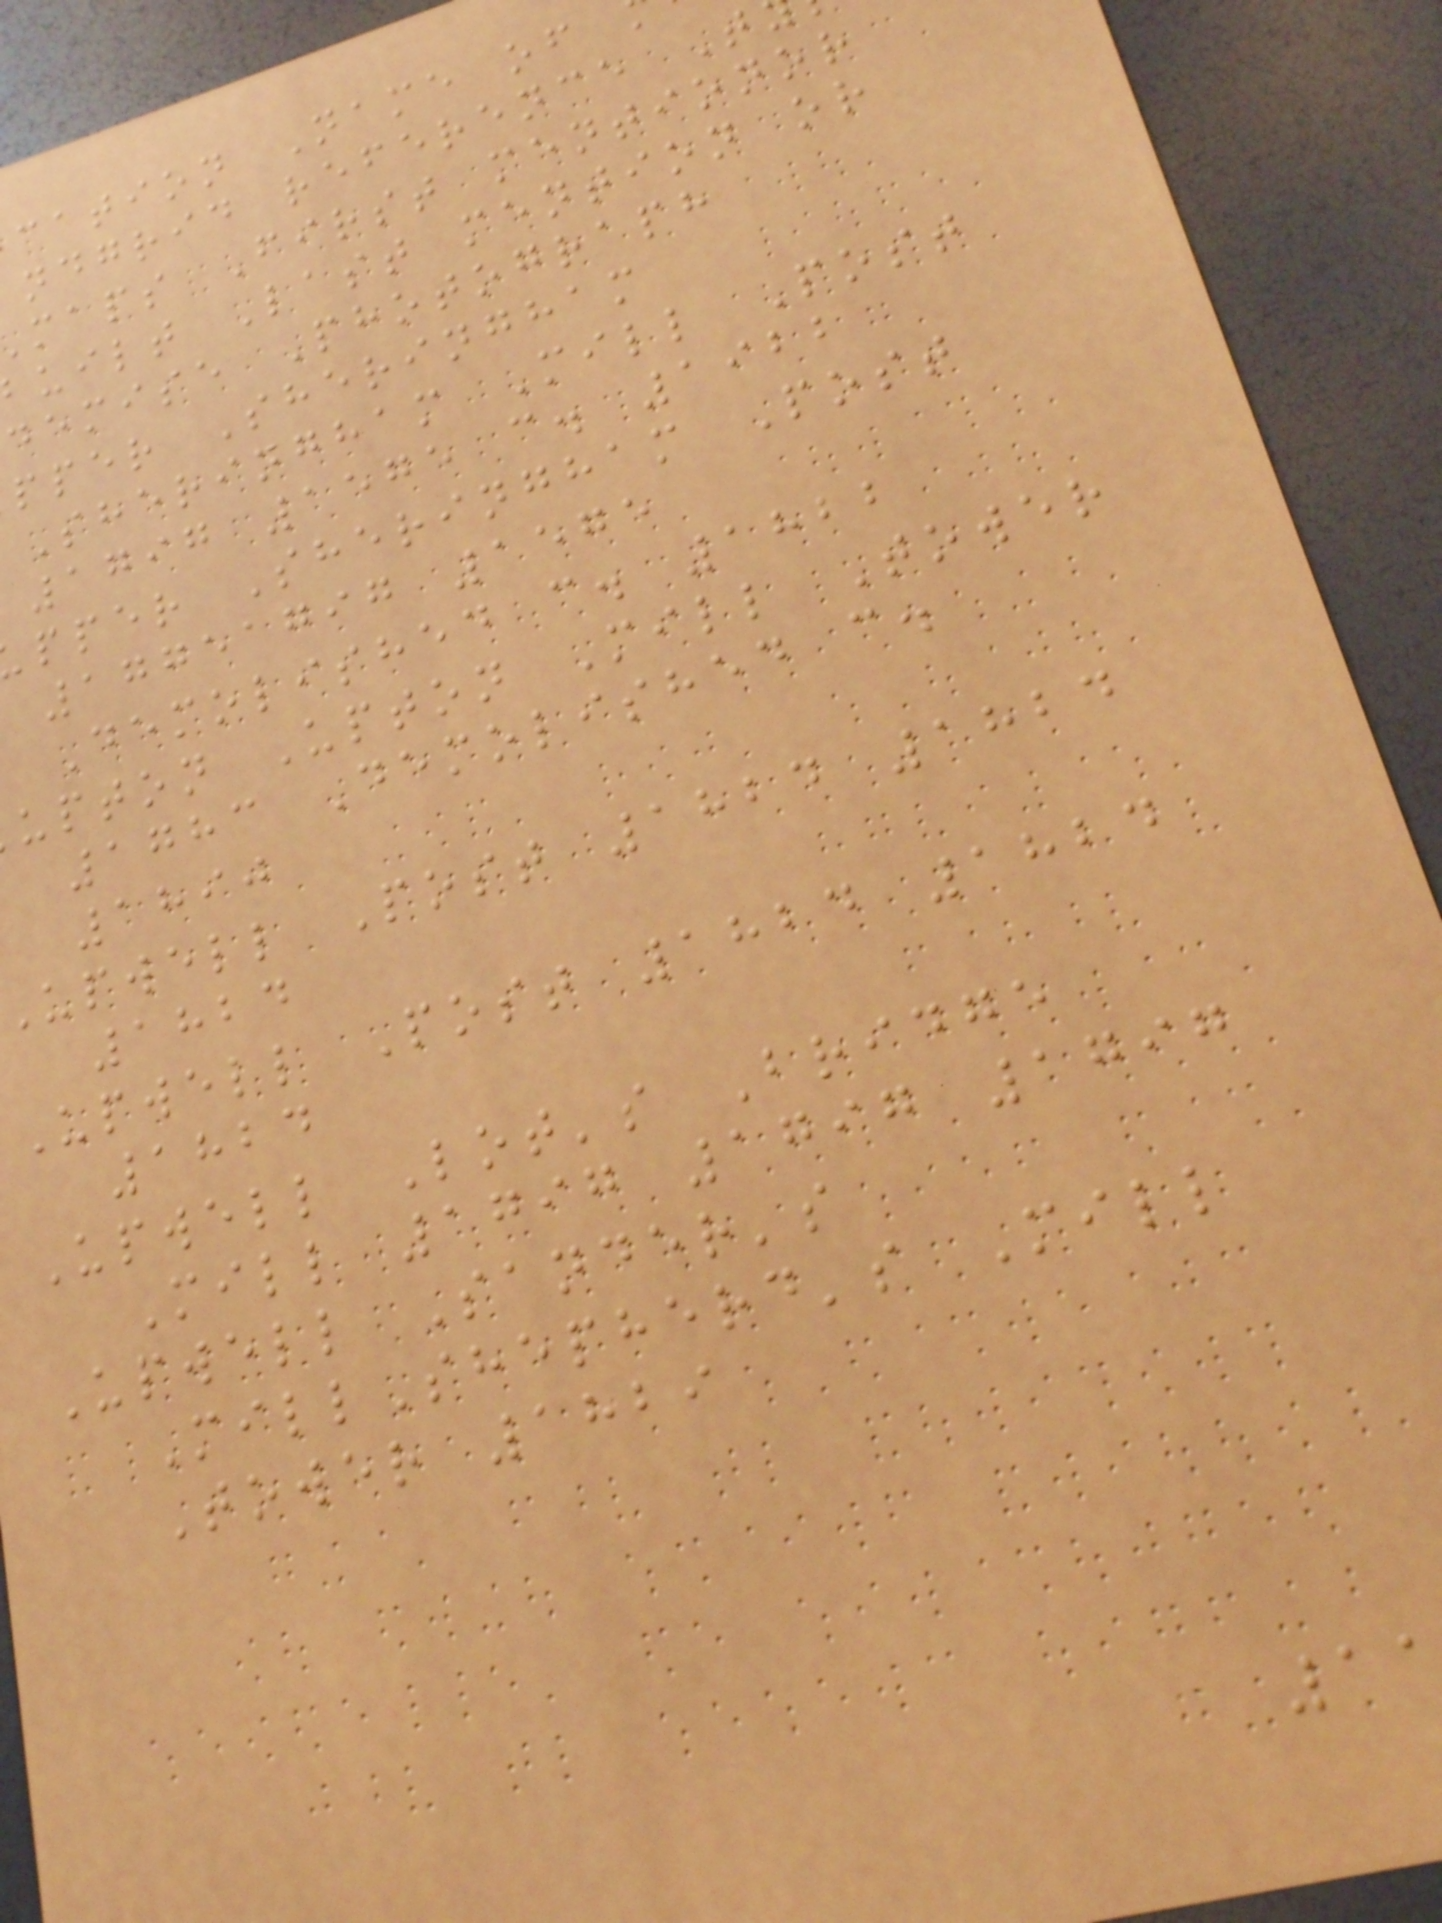cation Name of
ndgrid reference T
maps First mentionor
uilt Last mention or
demise Photograph
pper Sheringham
Sheringham Mill Post
1797 1575 c. 1922
pper Sheringham Post
17751797 1575
Demolished c. 1822
upton Upton Mill Tower
1783 Demolished c.
1890
upwell Post 1824 1824
1824
Upwell Post 1824 1824
1824
Upwell Lot's Bridge
Mill 1797 1797 1797
Upwell Sander's
MillShepherd's Mill
Tower 1829
